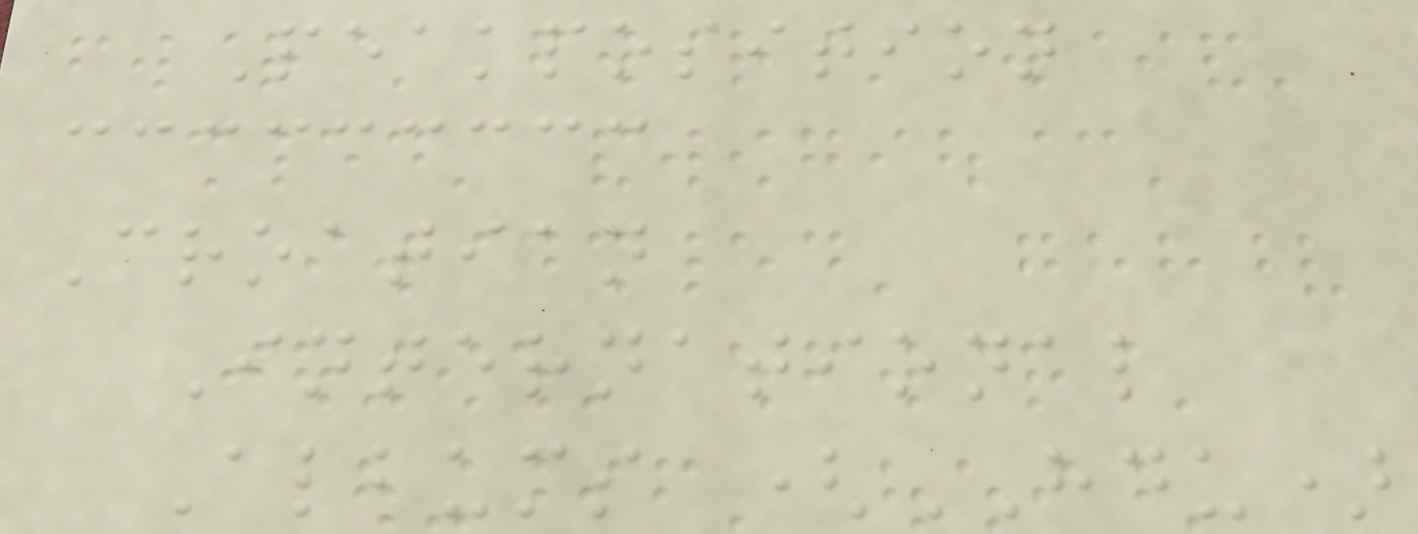Peakposition
Croatian
International
Albums (HDU)
